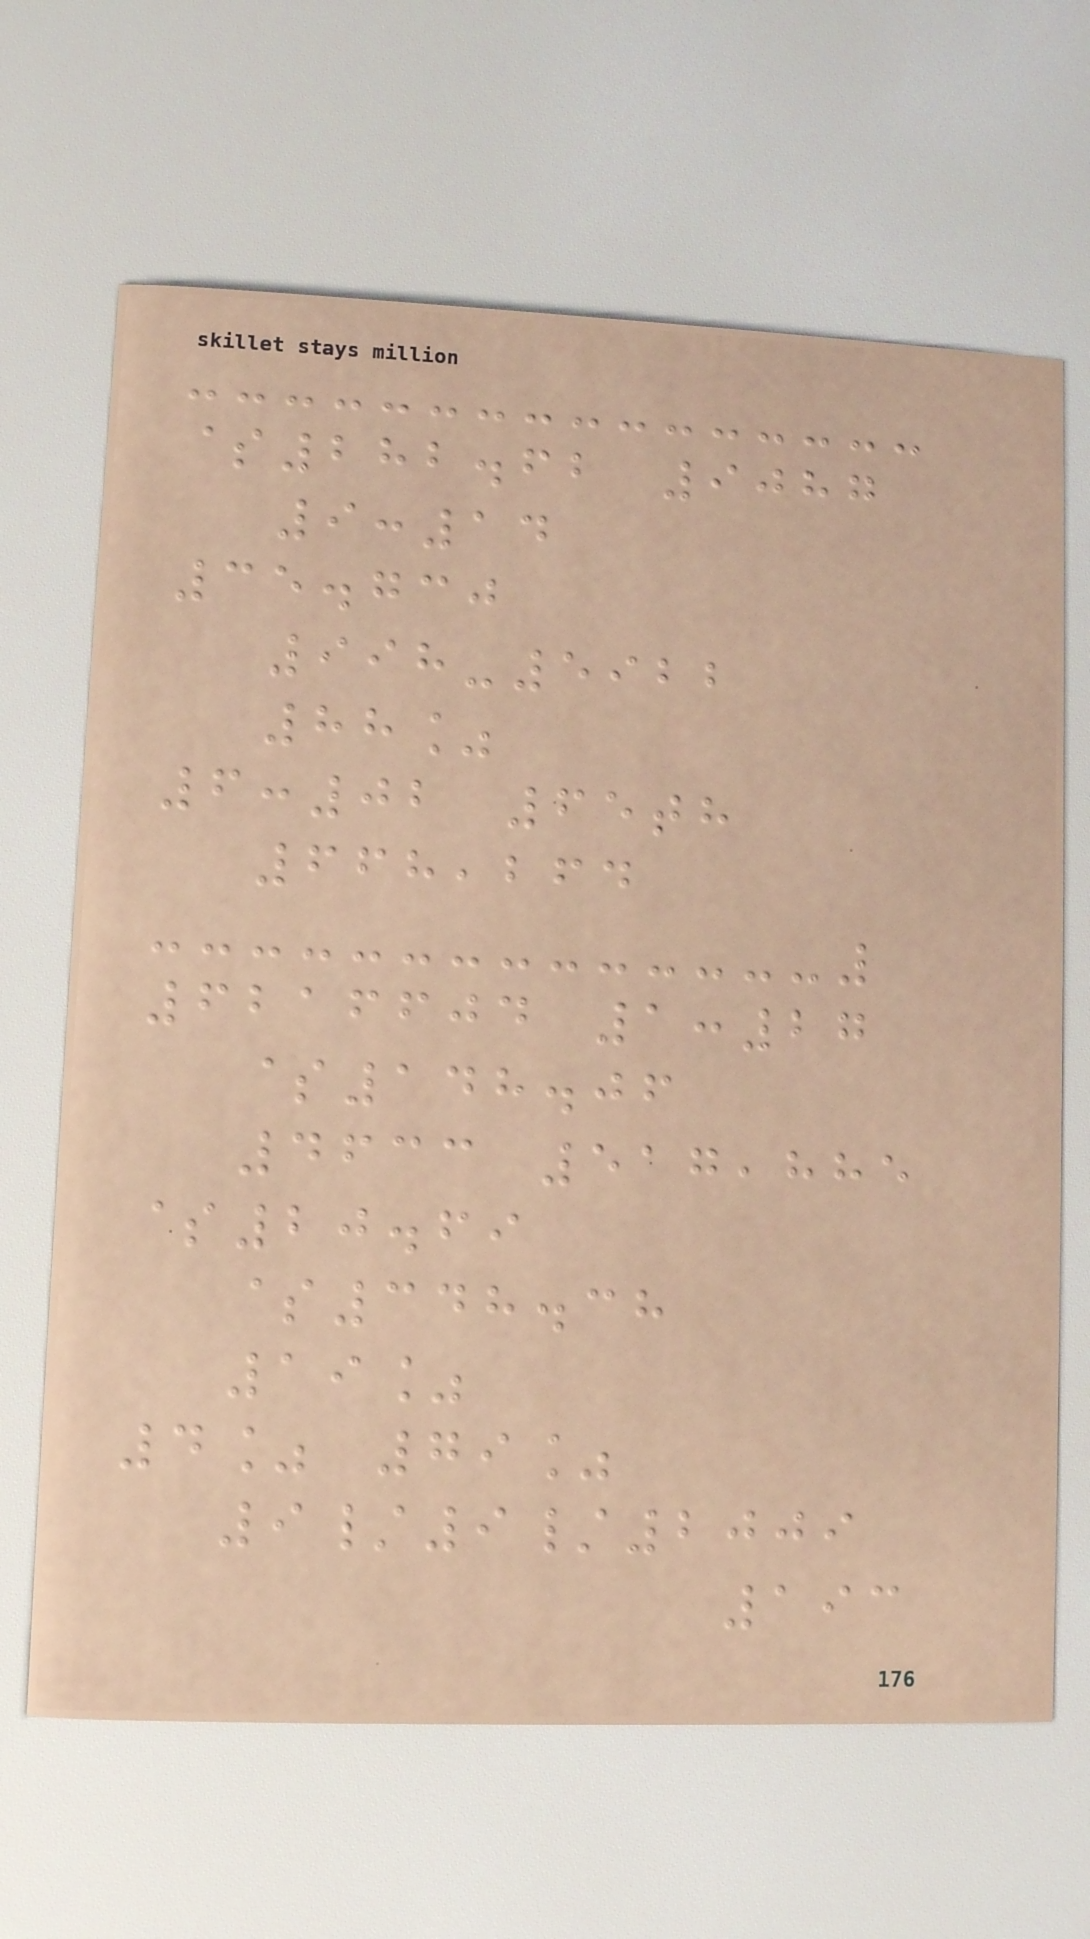$282.62 9087
9:14
35.730
998-5922
88%
6:02 65th
668,264
6216604 1:27
$148.06
4633 517,885
$20.69
$348.38
19%
4% 79%
9/9/2009
193
